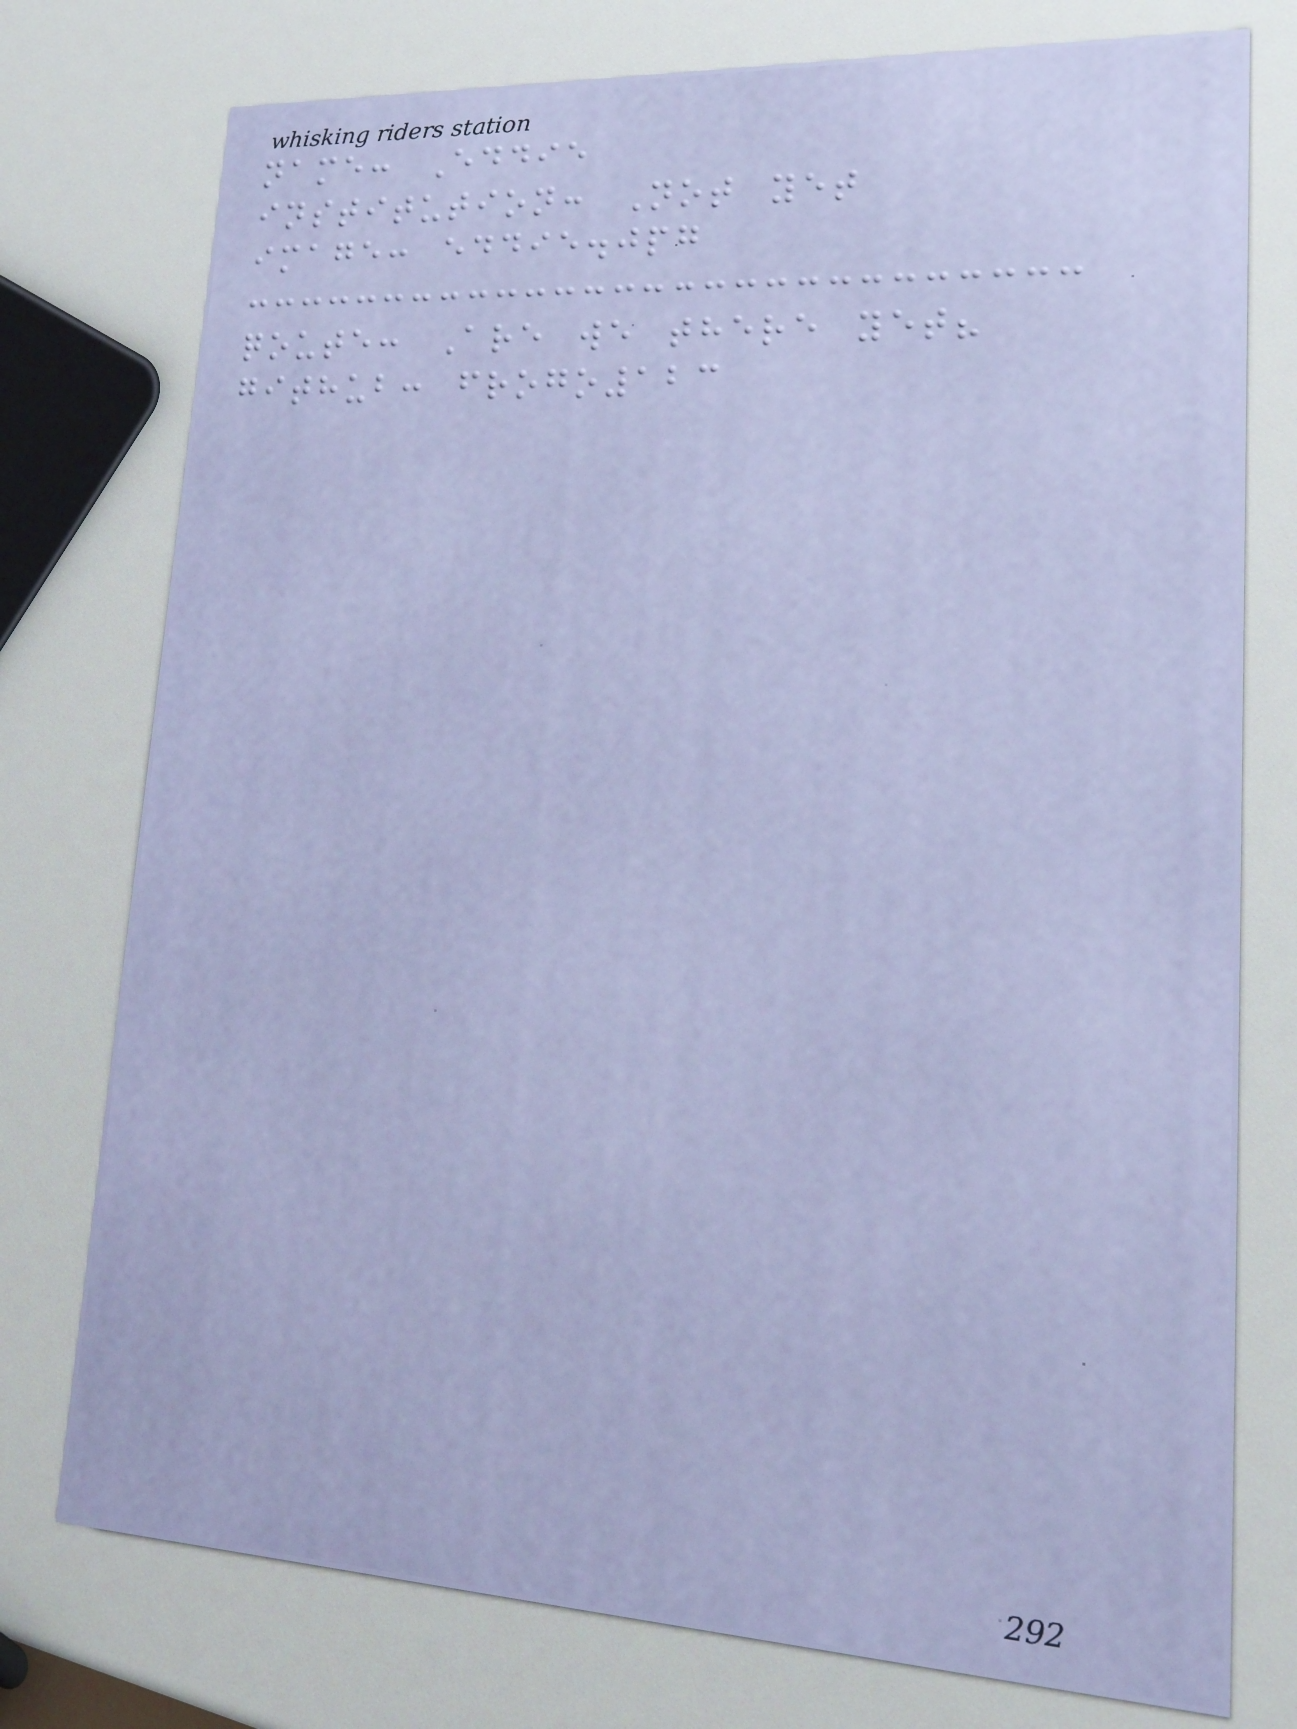name: Eddie
institution: Not yet
image: eddie.jpg
qoute: Are we there yet?
github: frogo123
